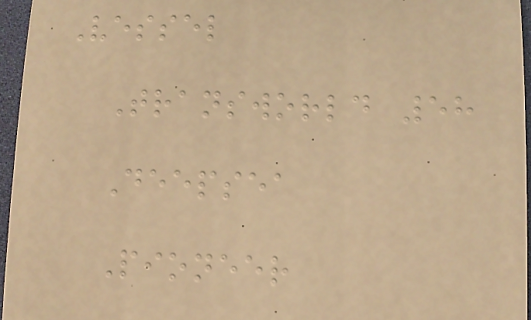Vessel
Transworld 58
Deepsea
Pioneer
